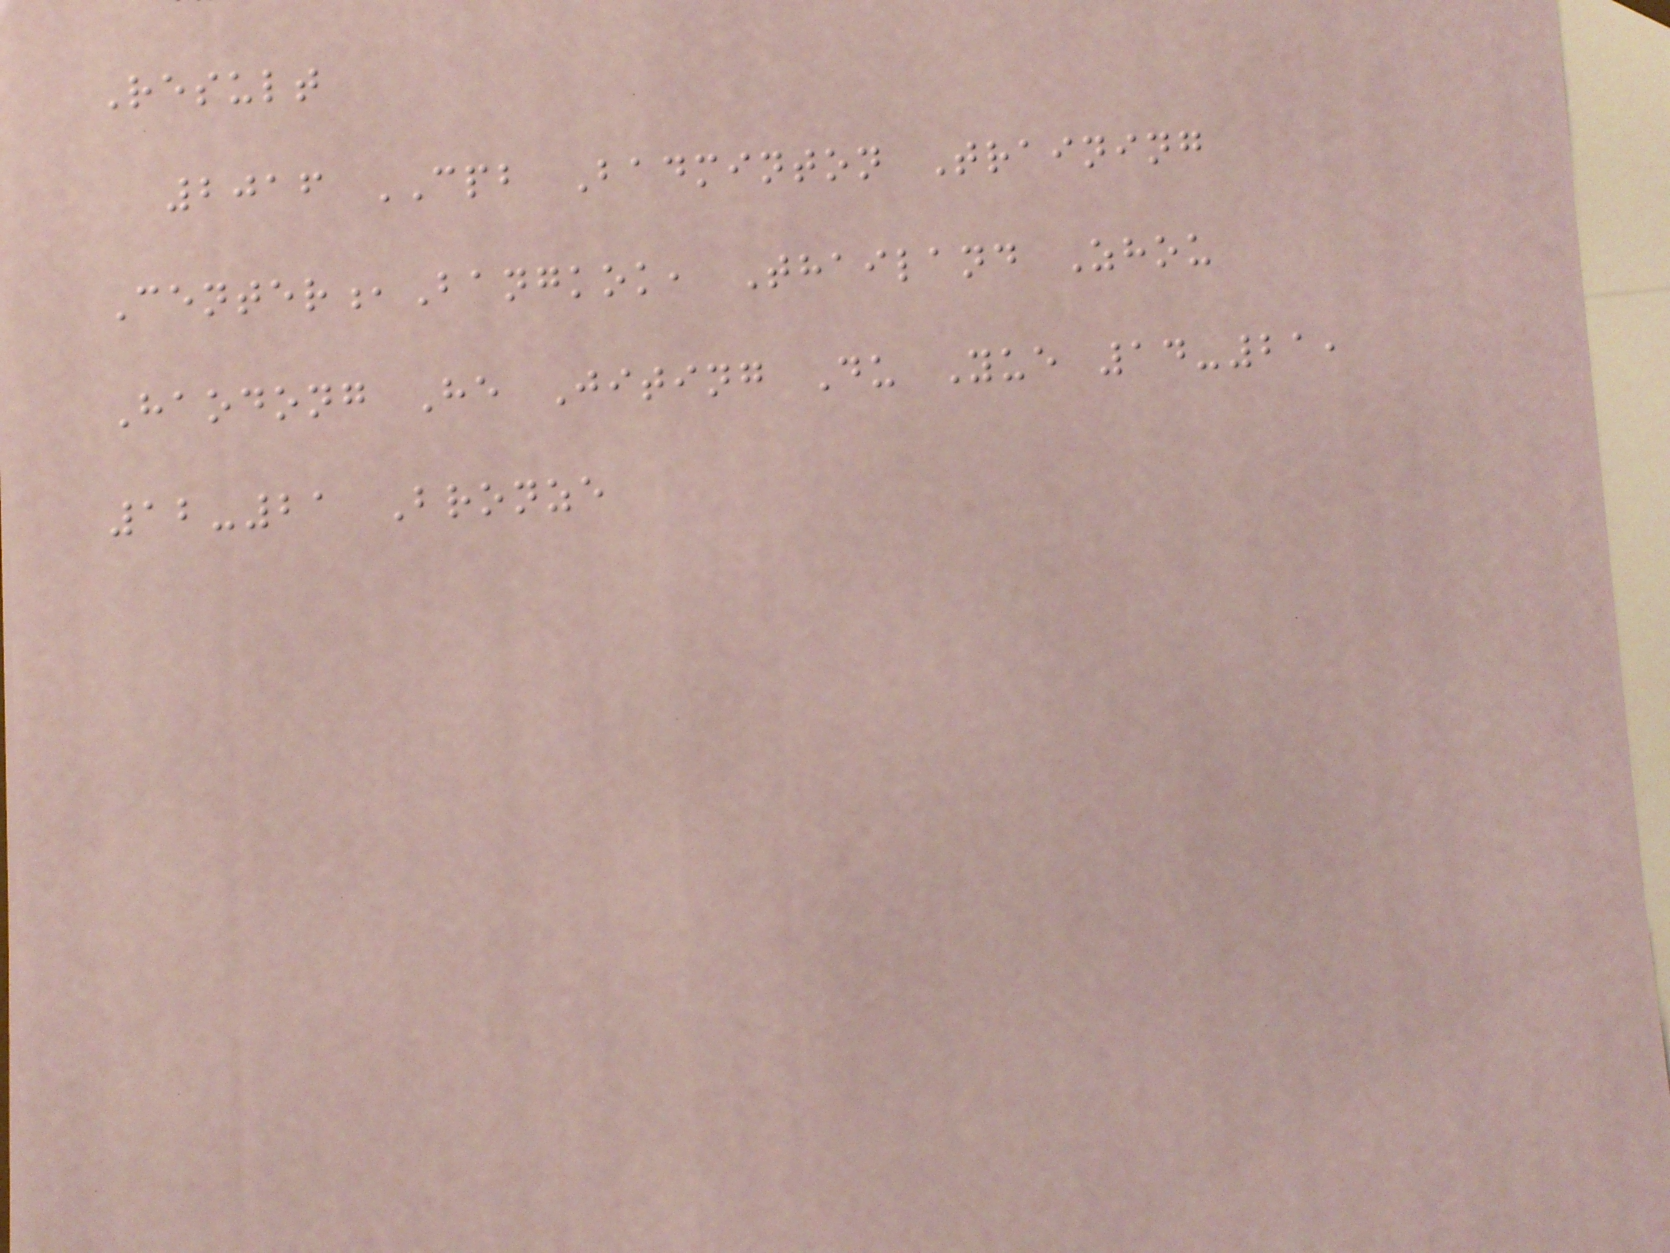Result
2016 CPB Badminton Training
Center,Bangkok, Thailand Zhou
Haodong He Jiting Du Yue 14-21,
12-21 Bronze
